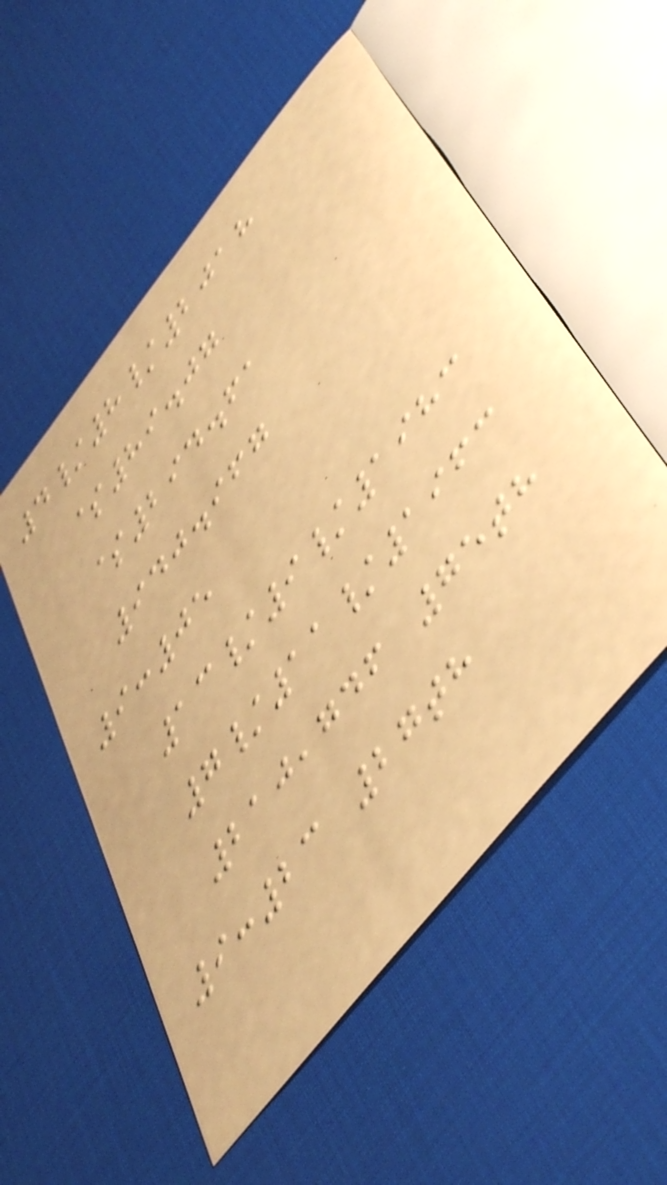4/8/2018
$89.07
$294.61
940.967
9:05
13/9/1983
7/11/1963
210,746 75th
9:23 27th
